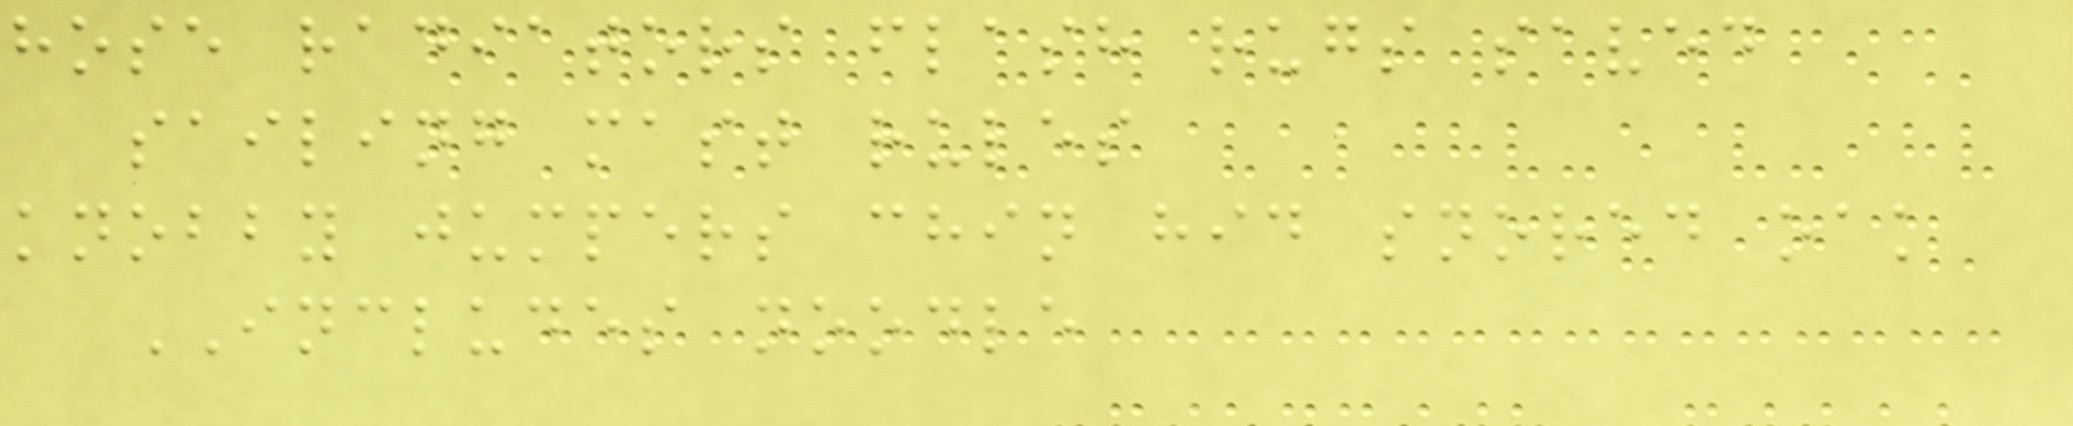hose radiators flash rugs saved
sailing mast rules
knobby jumpers chin hid snored oak
INCLUDES noodle
